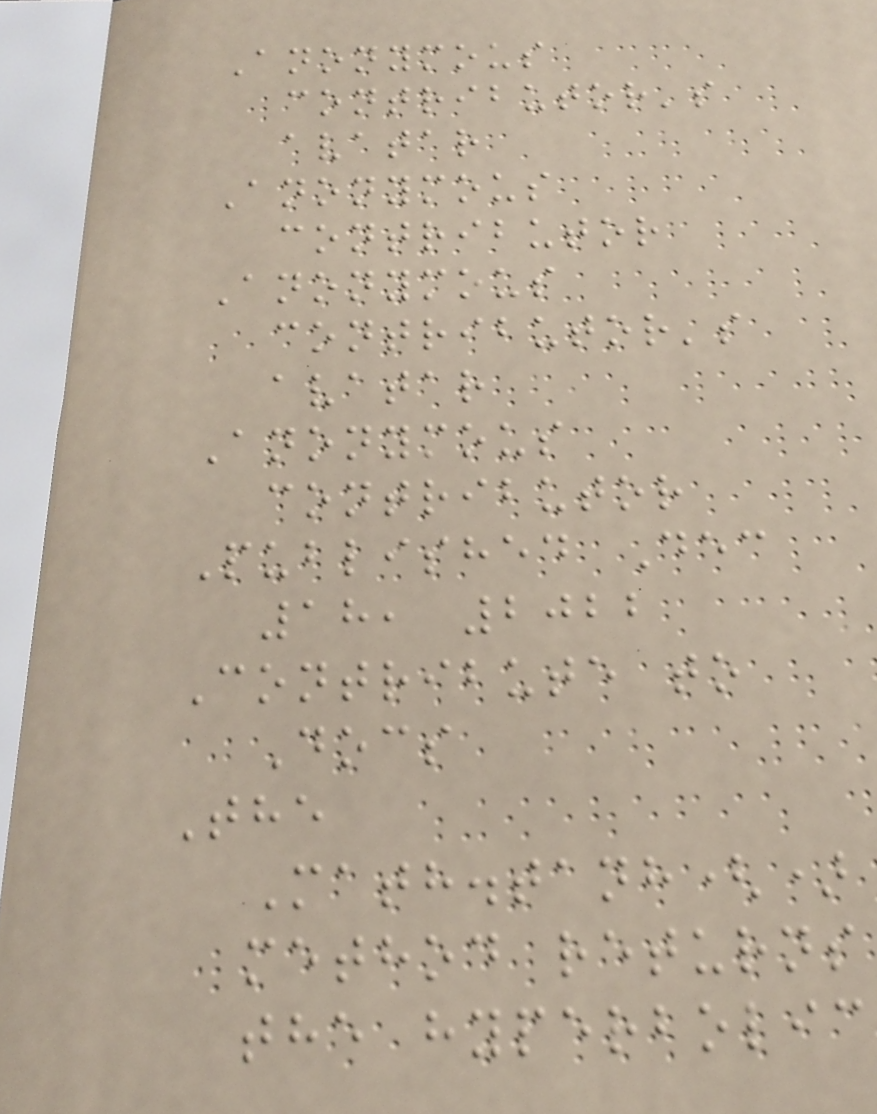Anonymous
contributor's
avatar
Anonymous
contributor
Anonymous
contributor's
avatar
Anonymous
contributor
Published Dec
18, 2022
Contribute to
Docs
The
Math.tanh()
method returns
the hyperbolic
